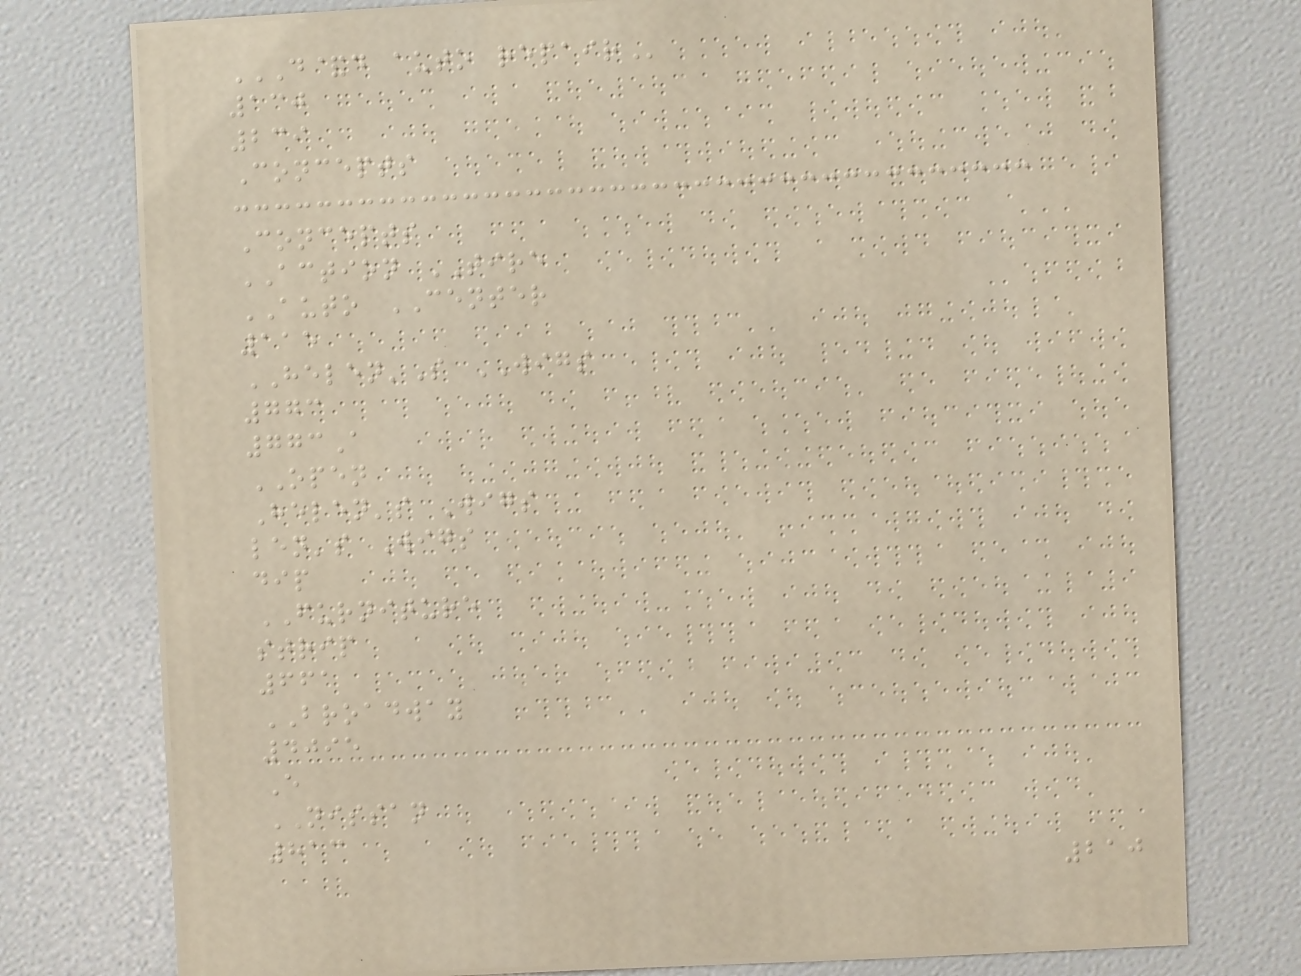D&D AUTO REPAIR
130
239
Concepts
Concepts
ACTION TIRE
AUTO CENTER
115
HELEN'S WIGS
773
773A
OPEN
Helen's Wigs
len's Wigs
dip
FURNITURE
strip
661
BROADWAY
4095
E
NISSAN
813
210
